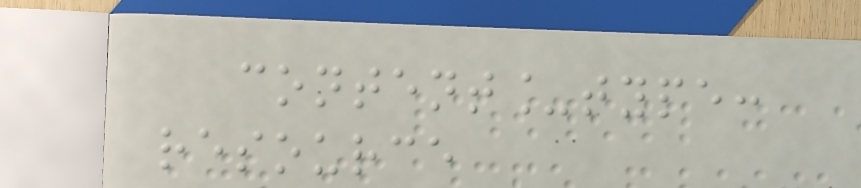content_type:
resource
